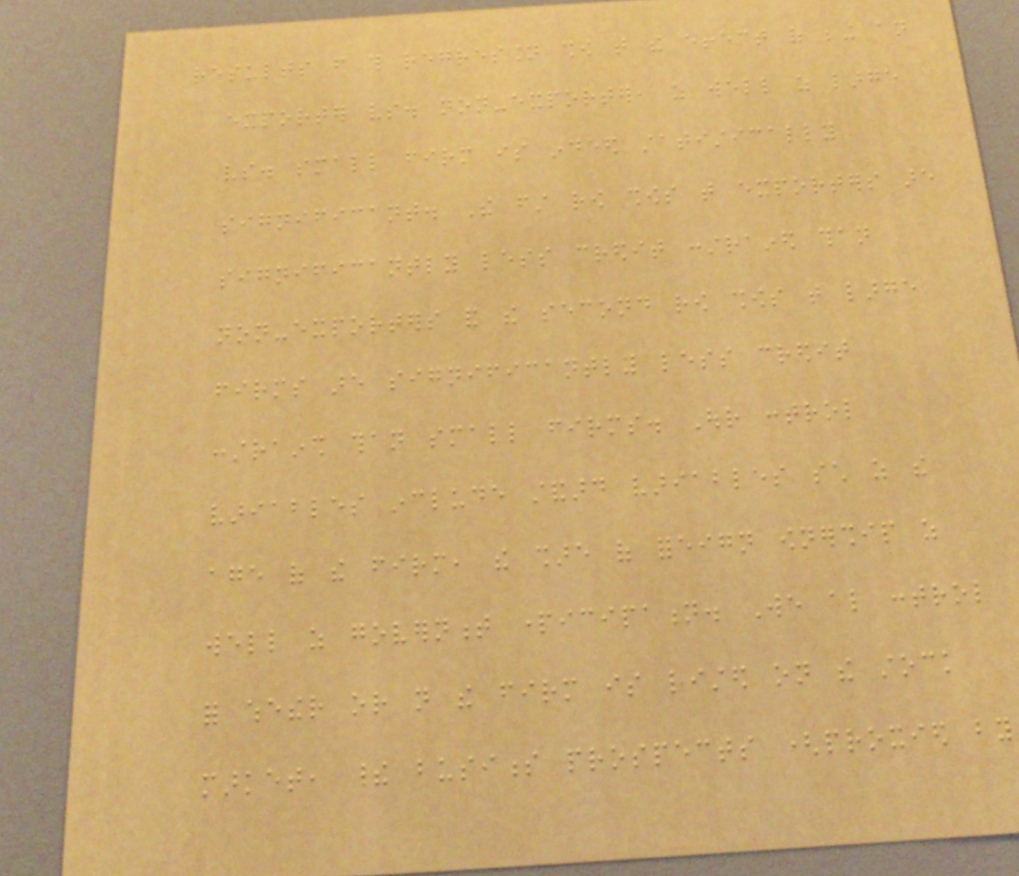results from this regression show that the effect of being an
exporter vs. non-exporter, as well as large
vs. small firm is indeed statistically
significant. The first row shows that exporters are
significantly less credit constrained than
non-exporters and the second row shows that large
firms are significantly less credit
constrained than small firms. Our control
variables include standard variables such as the
age of the firm, the share of foreign ownership as
well as government participation. We also control
for whether or not the firm is listed on the stock
market, their business prospects (proxied by
